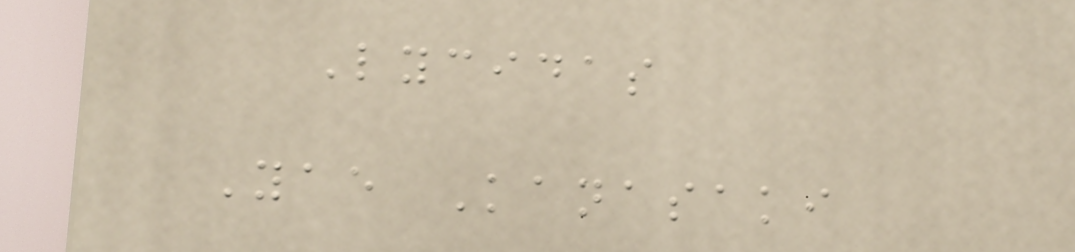Lycidas
Yae Kanasaki
